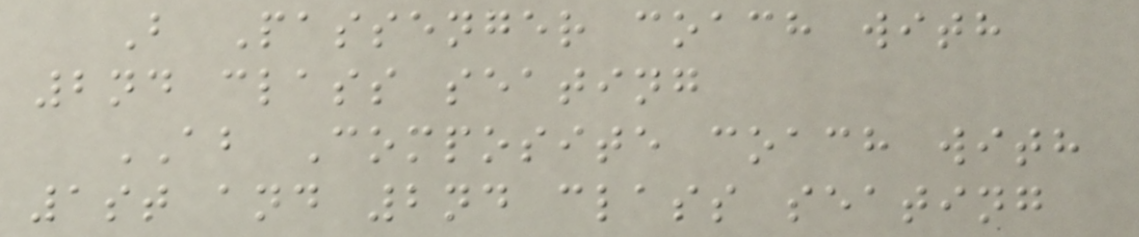B Passenger coach with
2nd class seating
AB Composite coach with
1st and 2nd class seating
